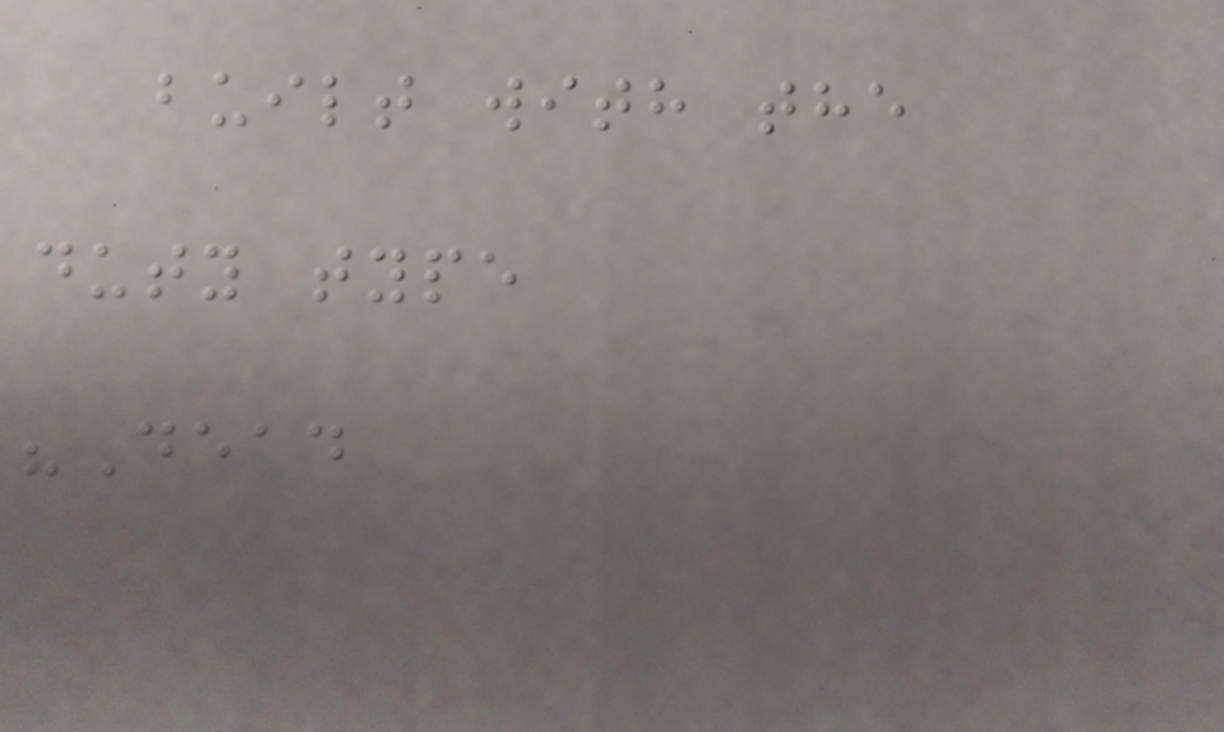built with the
duty type
"Dead
